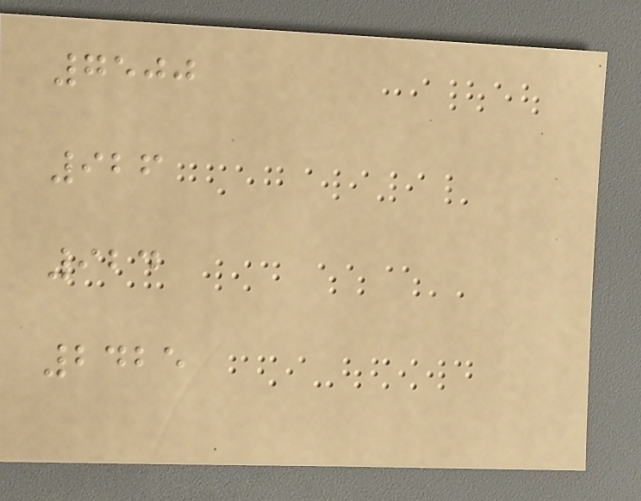7500
926
924
2425
